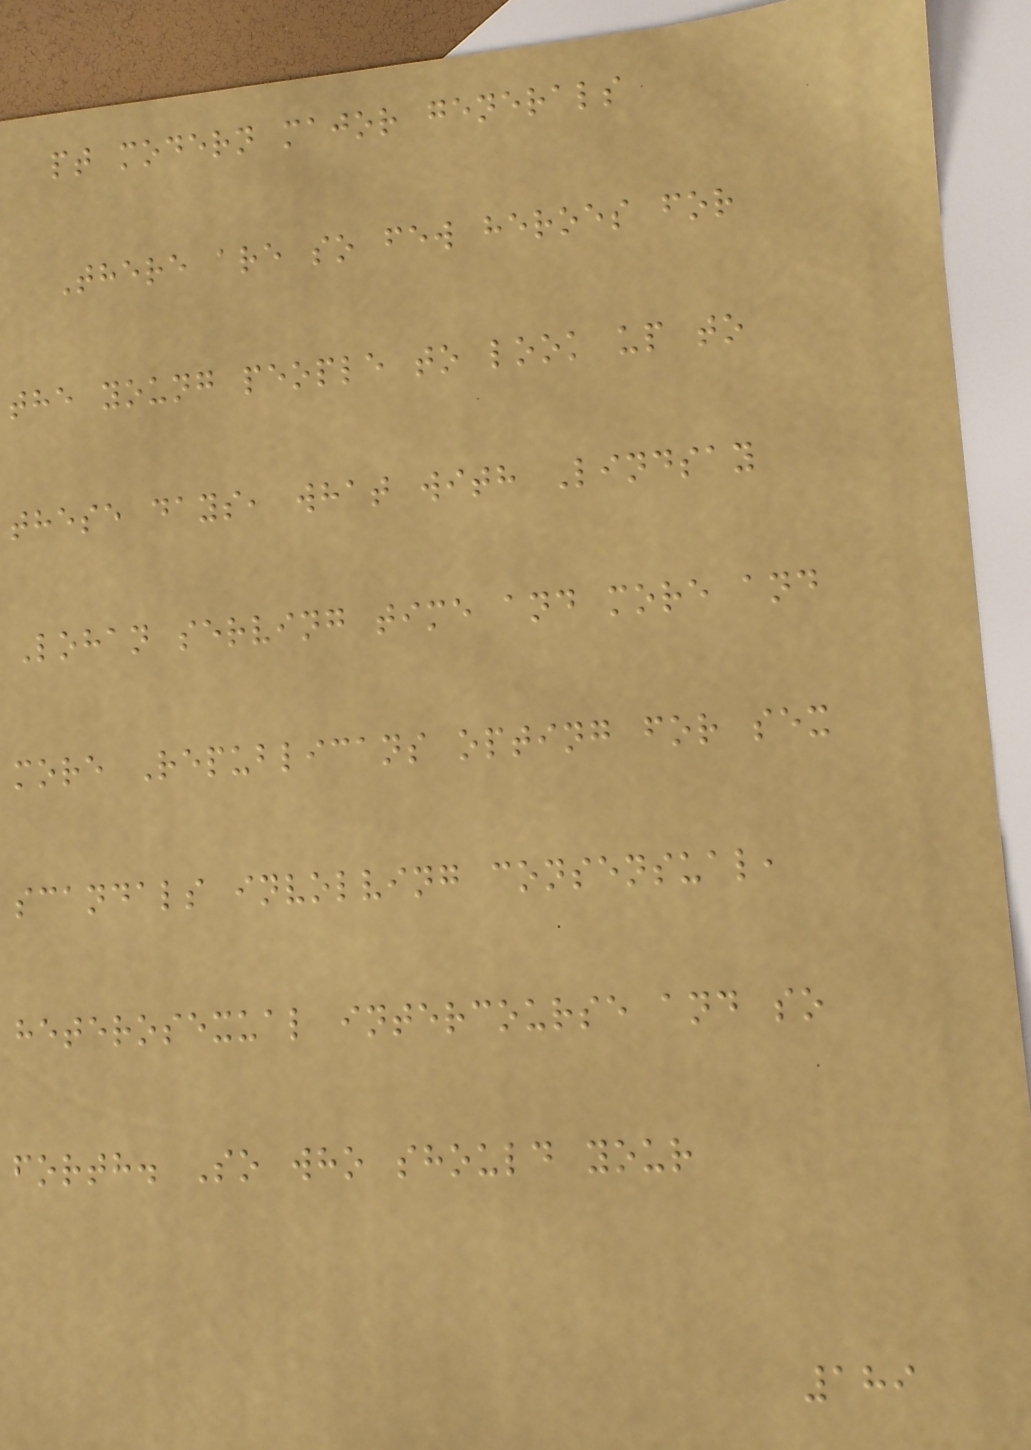pt modern major generals
There are so few heroes for
the young people to look up to
these days, what with Lindsay
Lohan serving time and more and
more Republicans opting for sex
scandals involving consensual,
heterosexual intercourse and so
forth. So who should your
189
